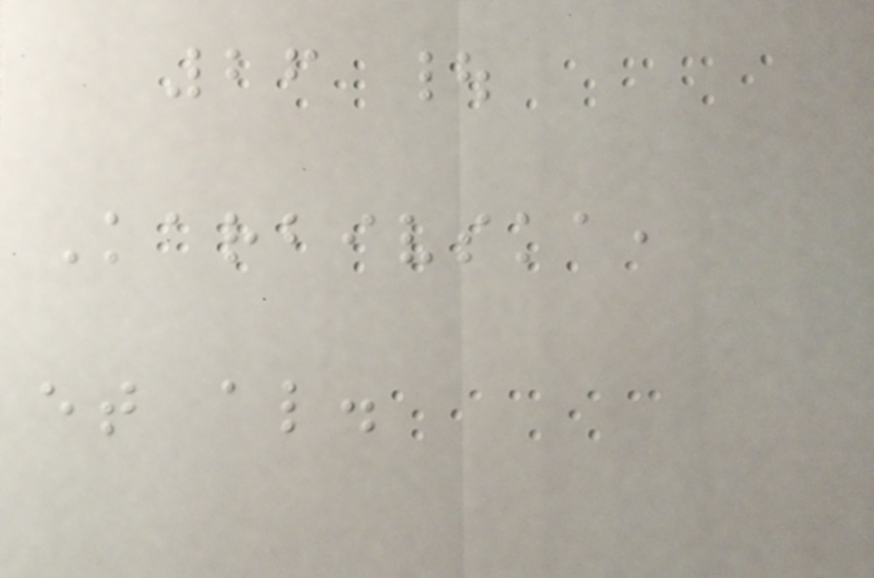26 |
Karbivska,
et al.
